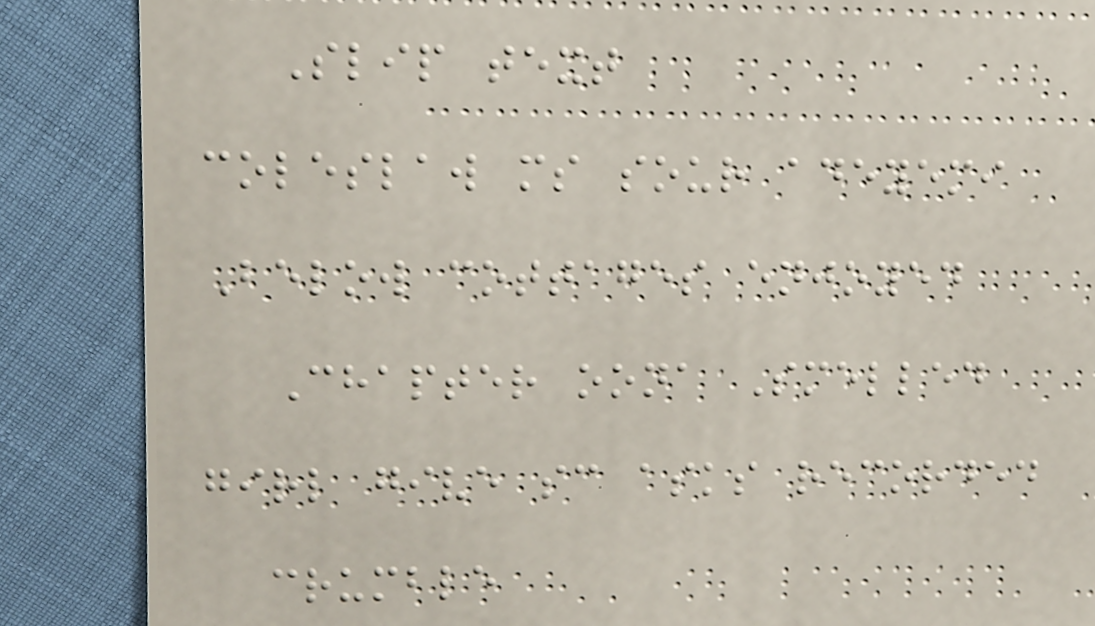Slip text
coleslaw ms sour adeyemi
Below cottages enjoyed
Chapter oona Smelled
girl give sc asks recorded
crumble
